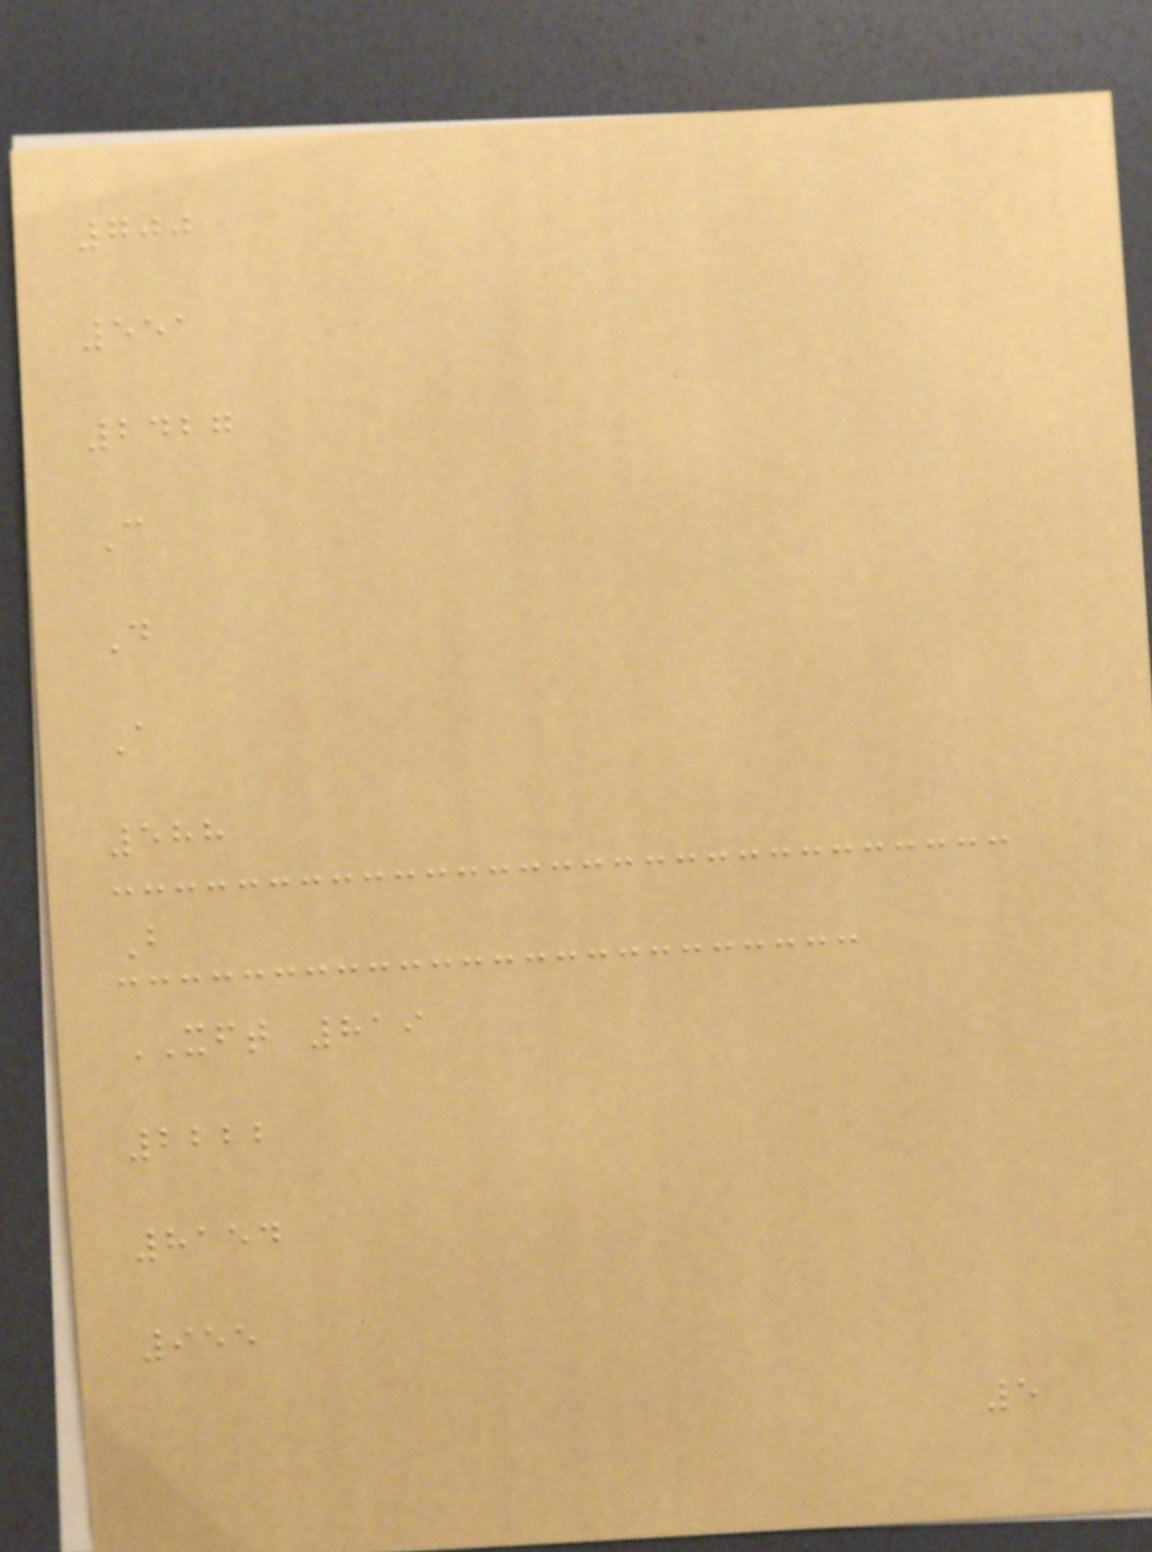700
551
2427
C
D
A
588
B
XFT 819
2222
8154
955
5
